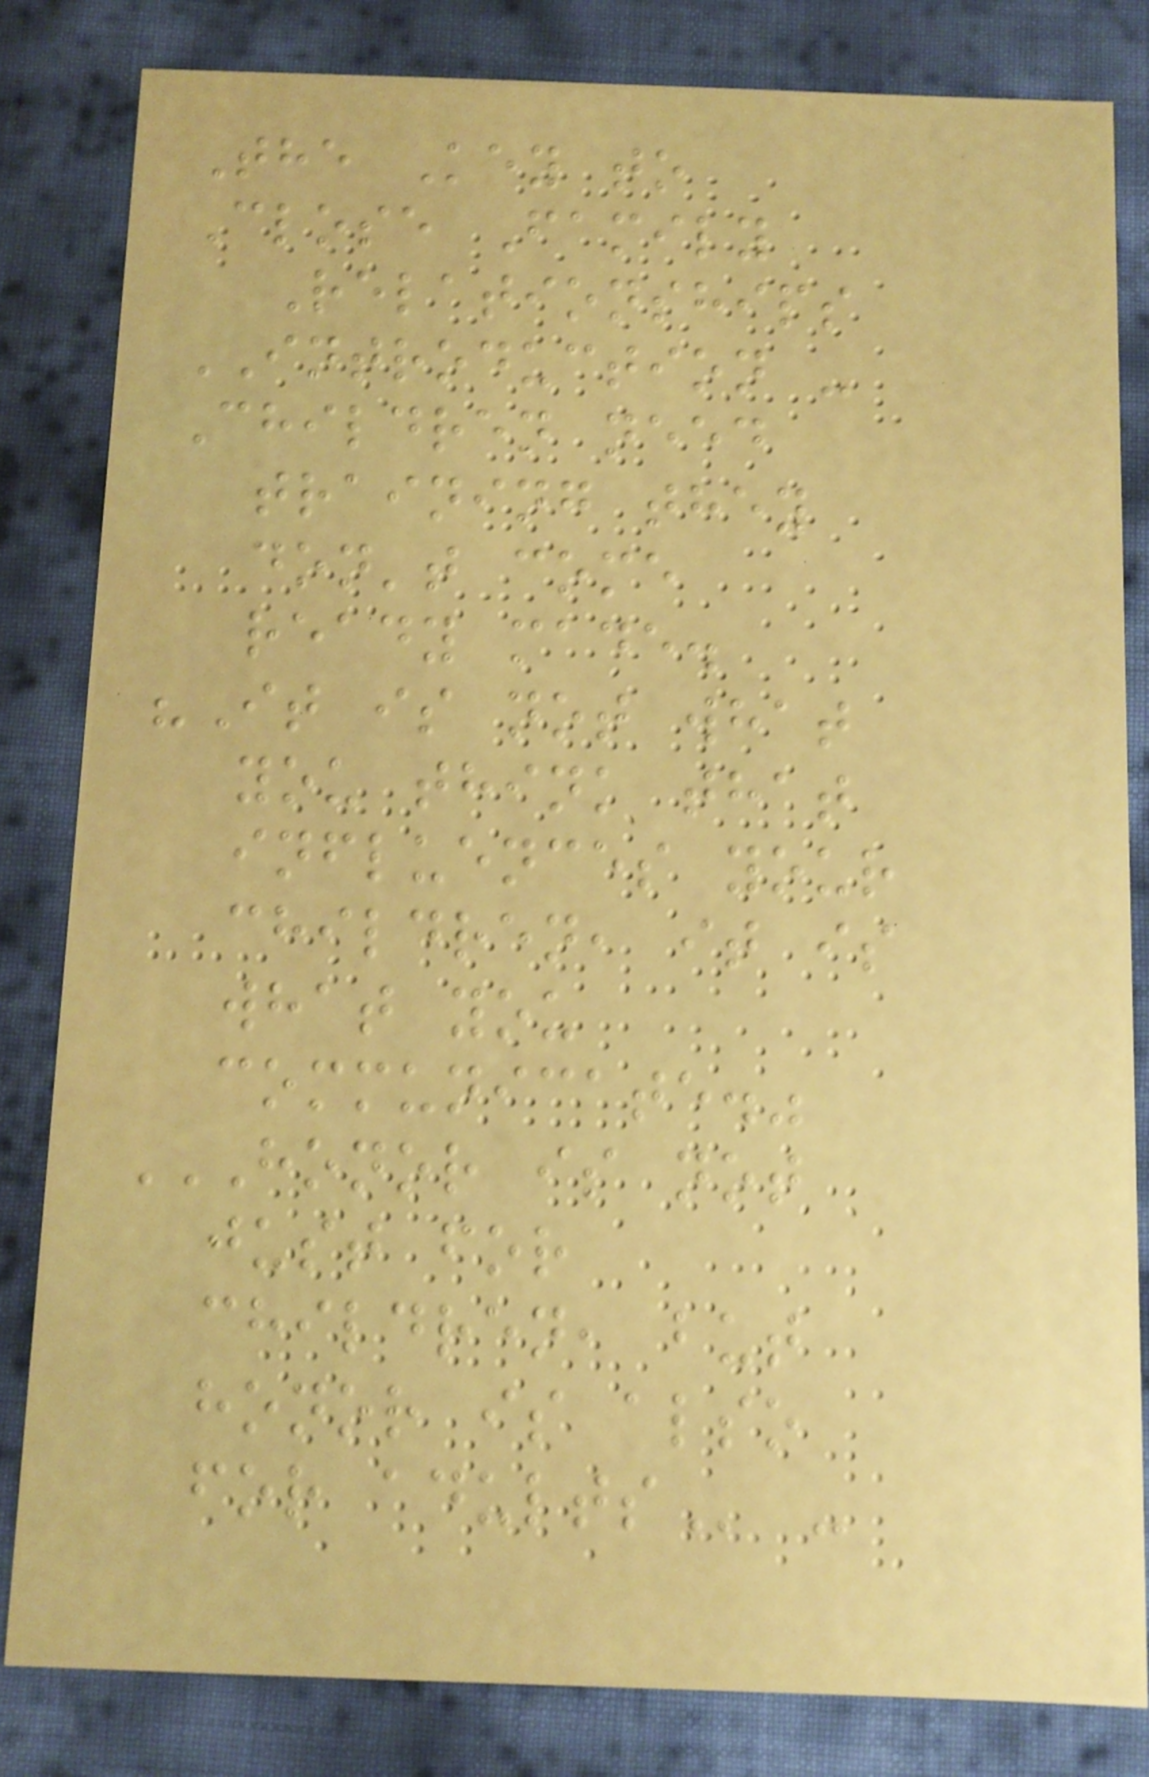The Key to
Close Family
Relationships
INTRODUCTION -
Children need
training they
don't come
ready made.
"It is not what
you think that
influences your
children, it is
what you
communicate."
HONOR IS NOT
JUST FOR
CHILDREN, BUT
HONOR IS ALSO
FOR ADULTS -
